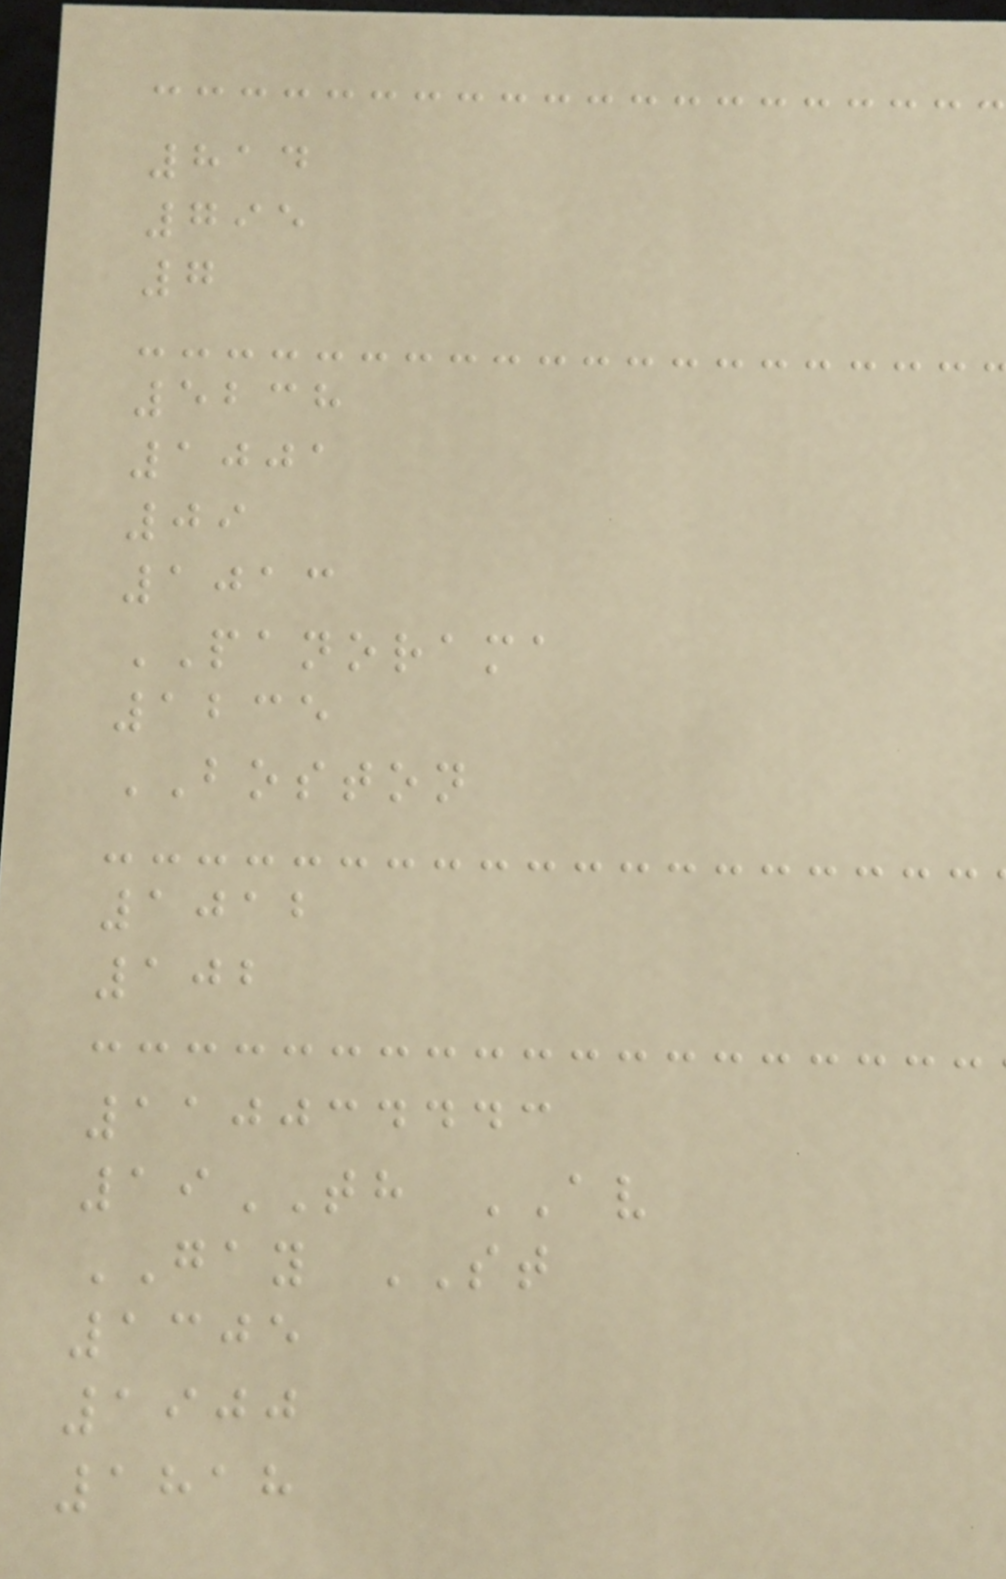814
795
7
5238
1001
09
1013
PANORAMA
1235
BOSTON
1012
102
110034443
19TH AV
GAY ST
1305
1900
1818
